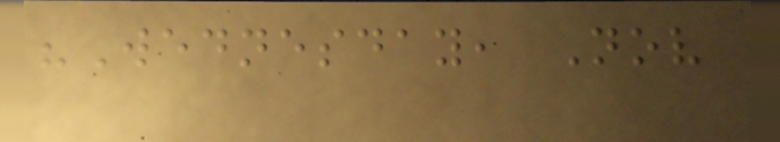"Wednesday, Nov
